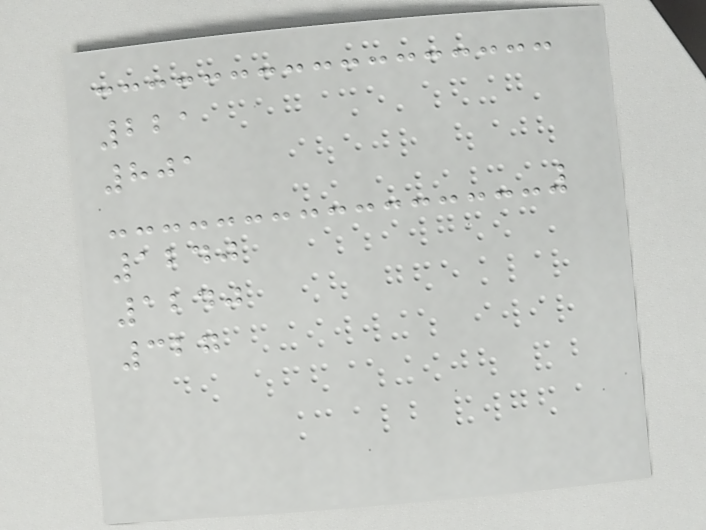221
801
1240
1240
327
